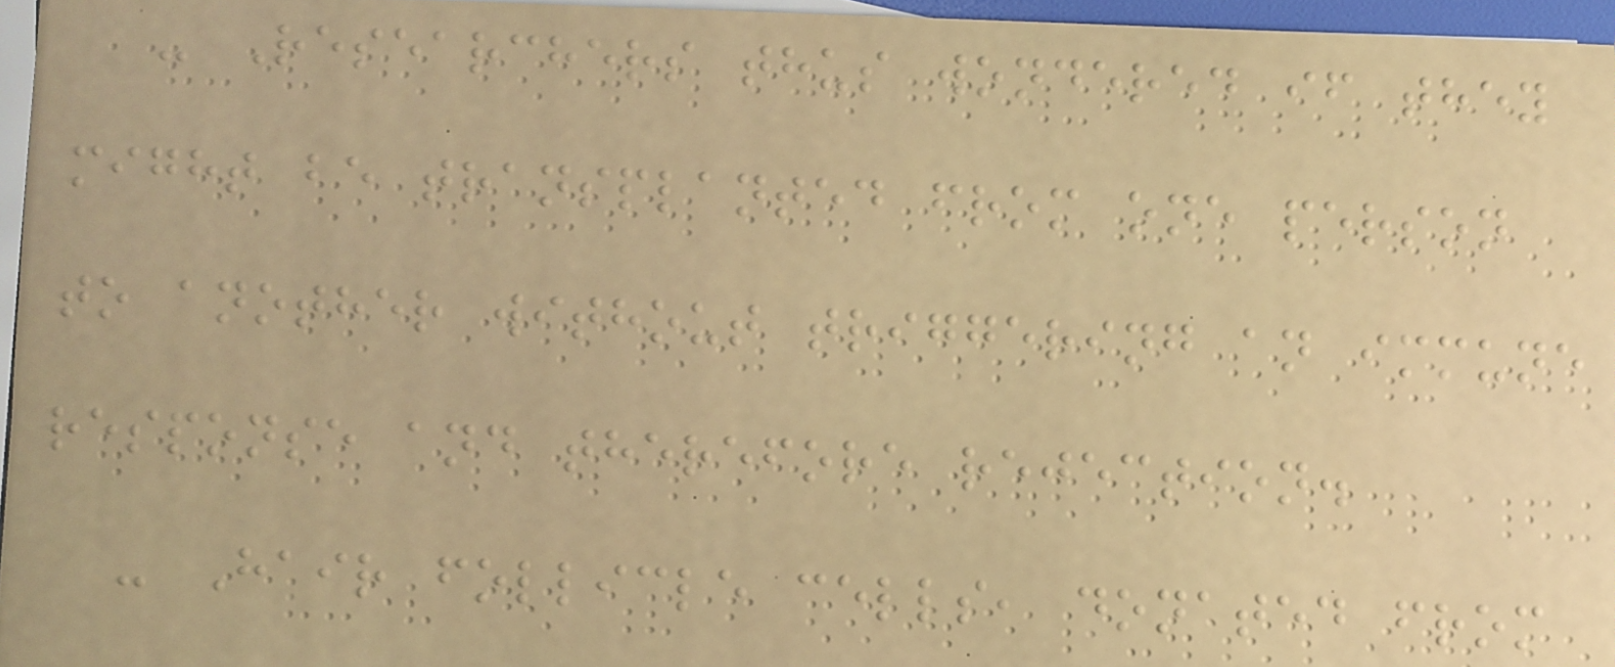- Researchers thus wondered if they
might be transplanted from one person
to another without triggering an immune
response and therefore rejection.
- Hair follicle cells, donated from
